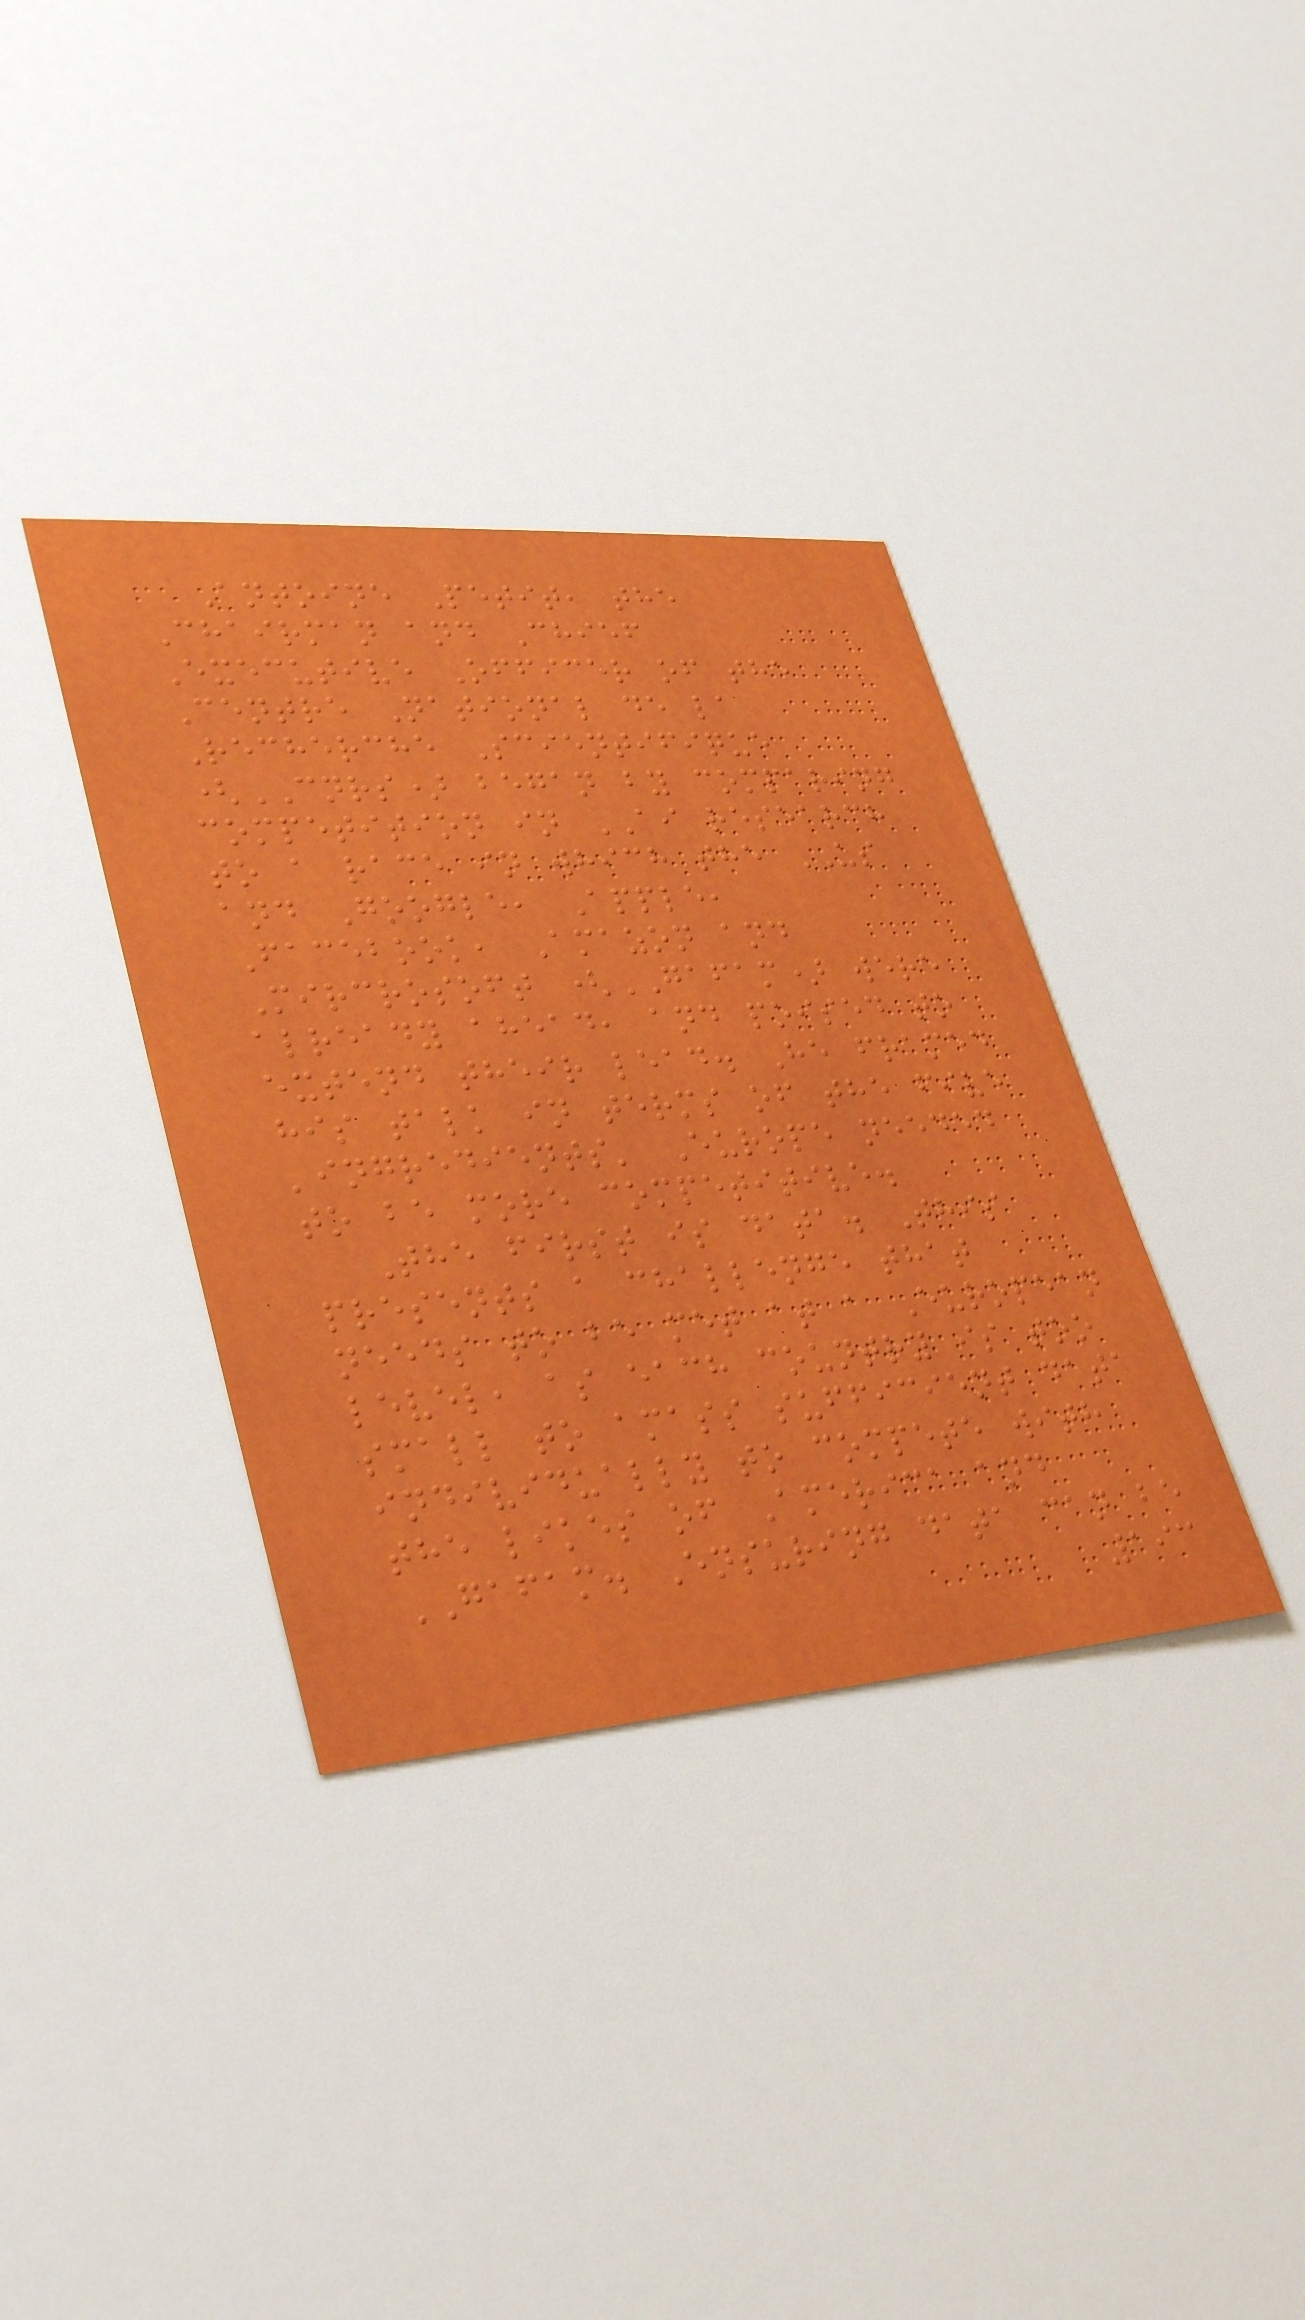Antoine Petit, the
Chairman and Chief
Executive Officer of the
Centre National de la
Recherche Scientifique
(CNRS) began by comparing
competition in AI research
to a race in which the US
and Google, Apple,
Facebook, Amazon and
Mircrosoft (GAFAM) were
already ahead, and poised to
extend their lead. He framed
his talk in terms of the five
'ingredients' Europe needed
to be more competitive.
The first is data. This
presents a challenge that
needs to be met at a European
level, as each country is too
small to amass sufficient data
individually to compete with
the likes of America and
GAFAM. Ensuring data can be
193
